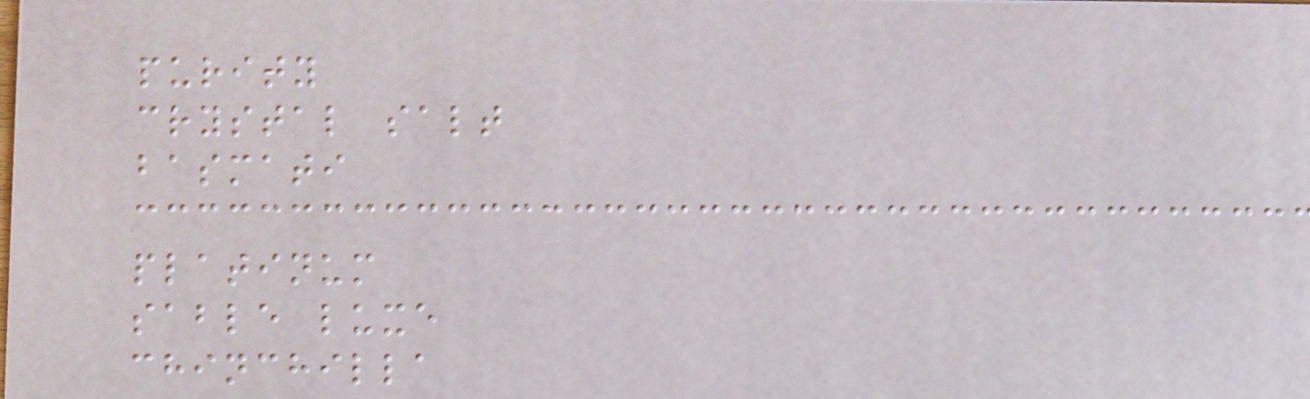purity
crystal salt
basmati
platinum
sable luxe
chinchilla
